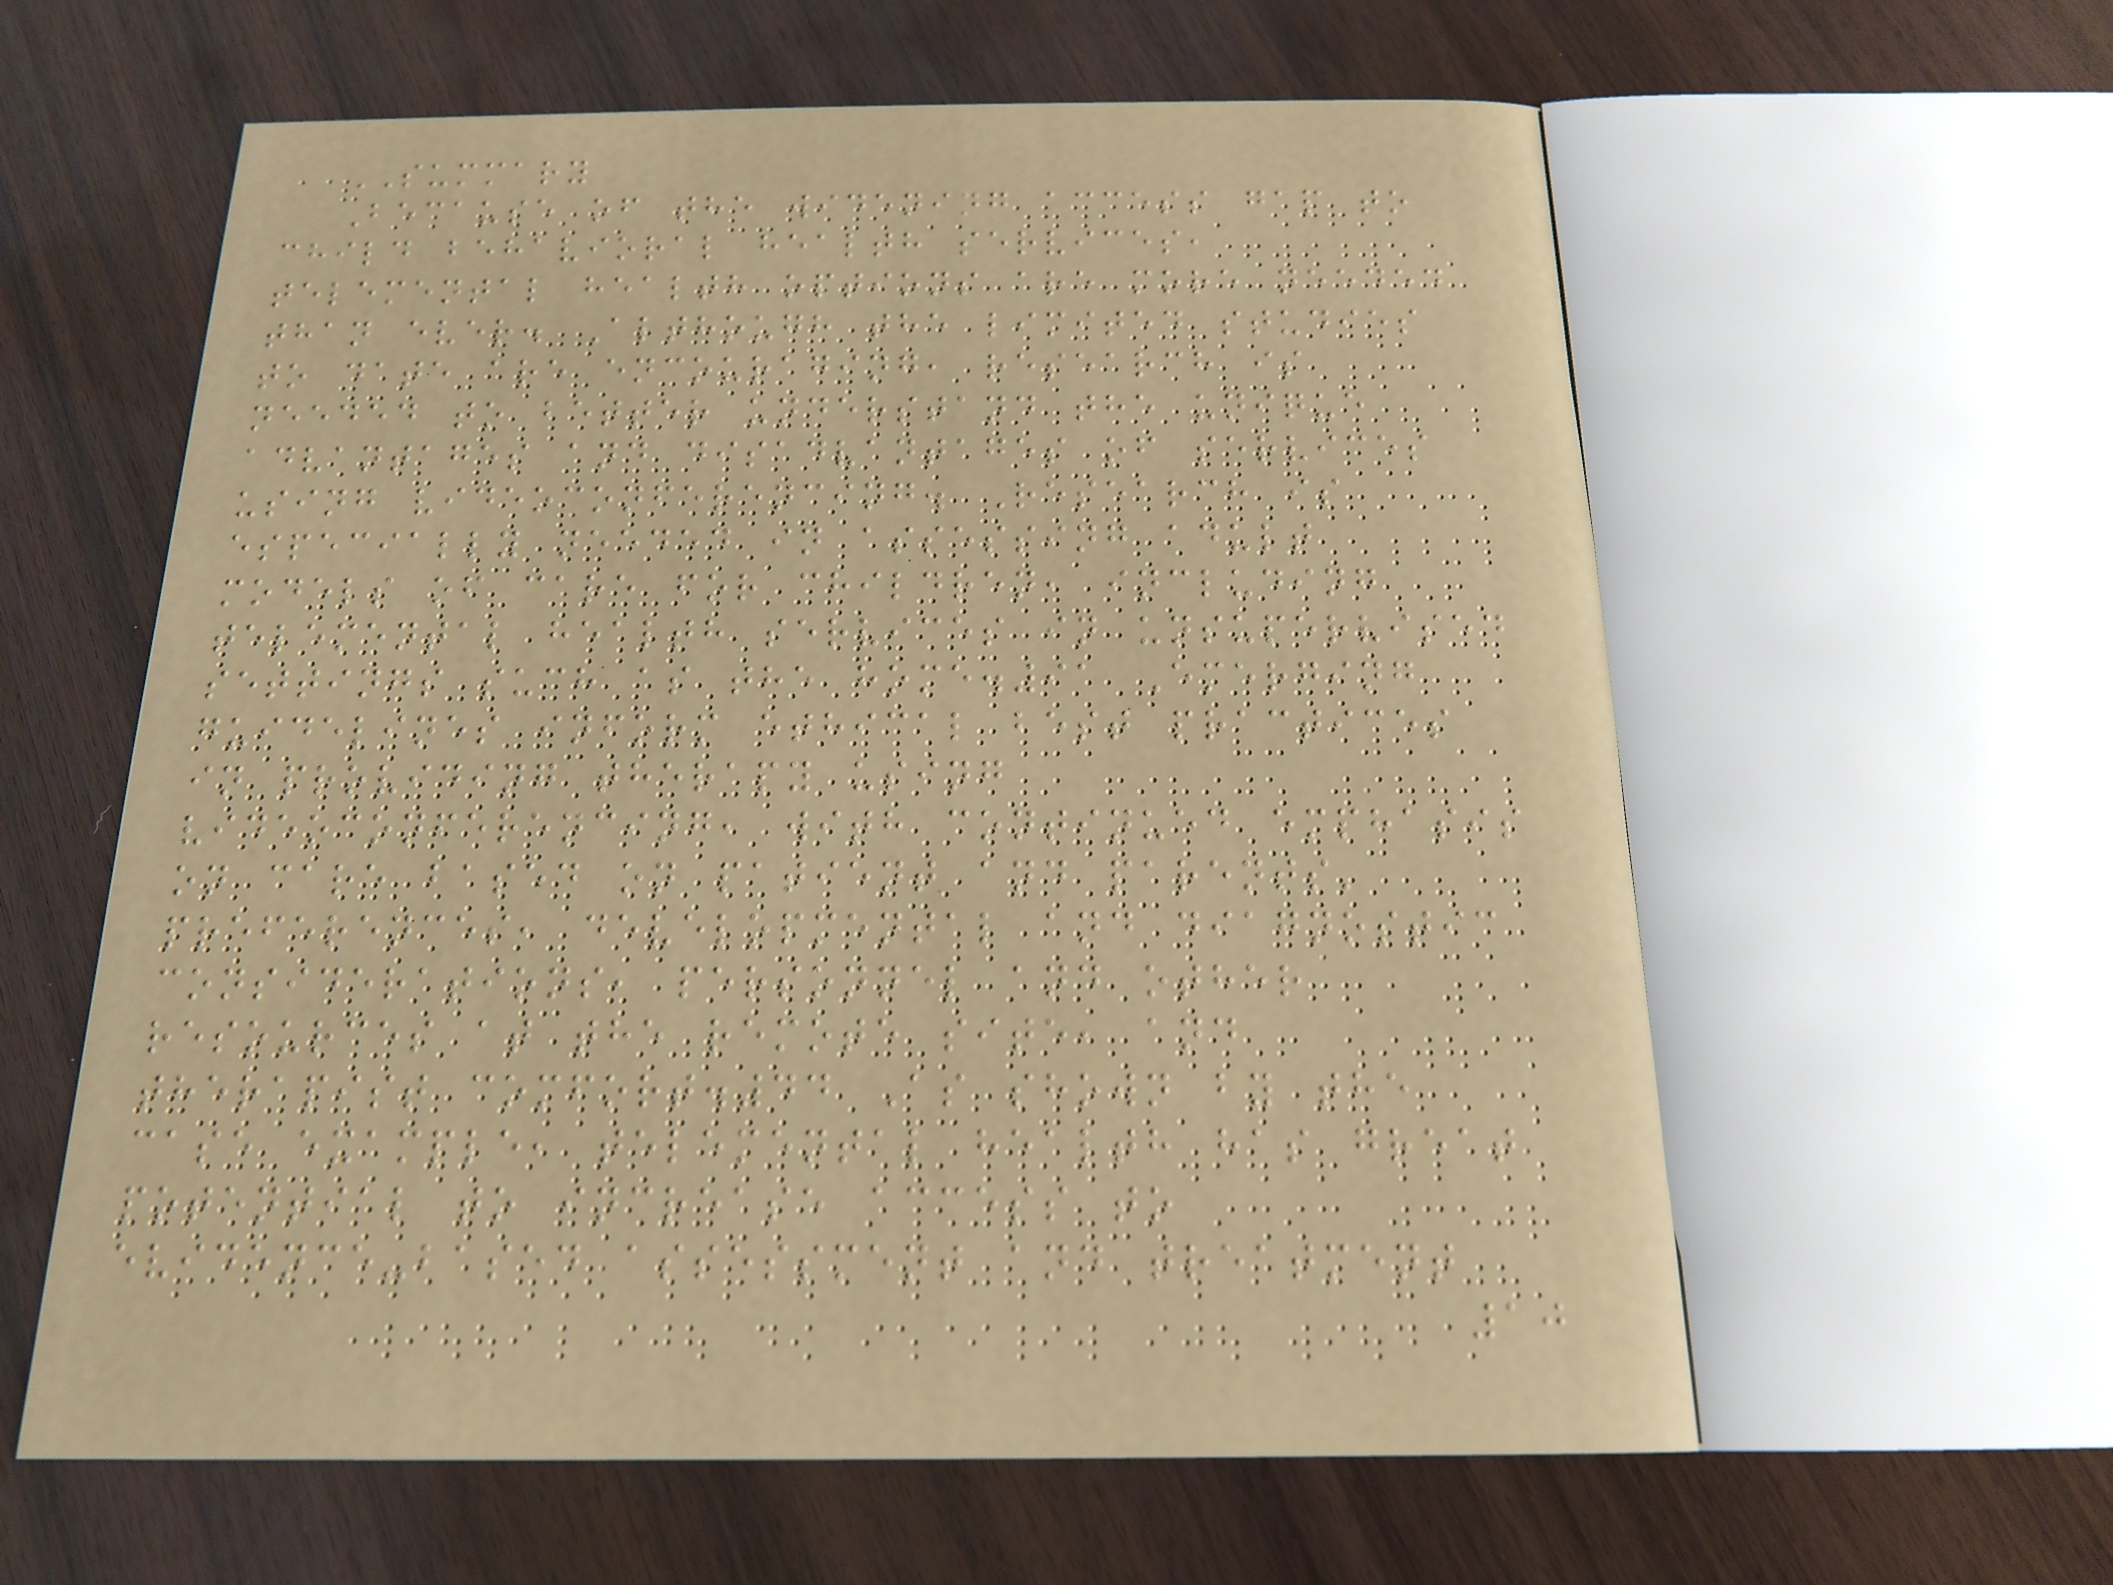SUMMARY
Because of the widening access gap to
child behavioral health services,
telemental health options are more needed
than ever. Although the limited studies
to date are encouraging, research is
needed to better understand the unique
advantages and disadvantages of services
using videoconferencing. Research is
especially needed in assessing adult
models of care for children, including
telemental health services in unsupervised
settings such as the home.91 Emerging
guidelines inform ethical best practices
in providing therapy using
videoconferencing, with continued emphasis
on care based on patient and parents'
preferences, developmental and diagnostic
considerations, personnel and other
resources at the remote site, and
therapist comfort.44 As shown by the
case example, telemental health has great
potential to increase access to
evidence-based assessment and treatment
10
